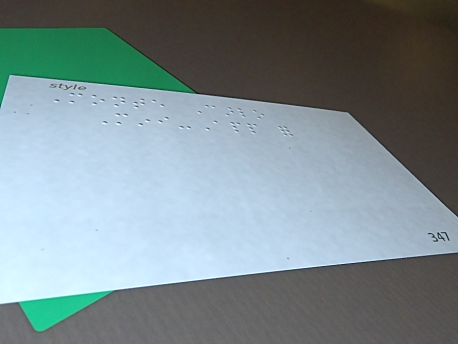Monte Carlo
Mini-App for
